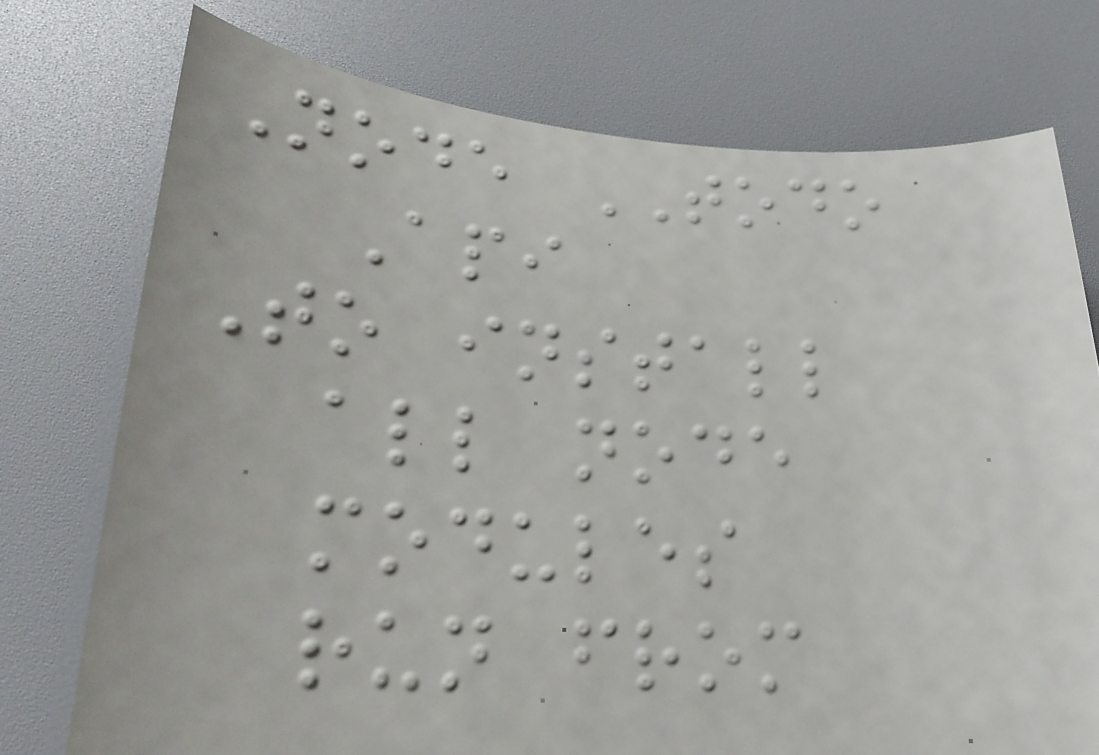Node TODO
Api
To install
all node
modules
run from
